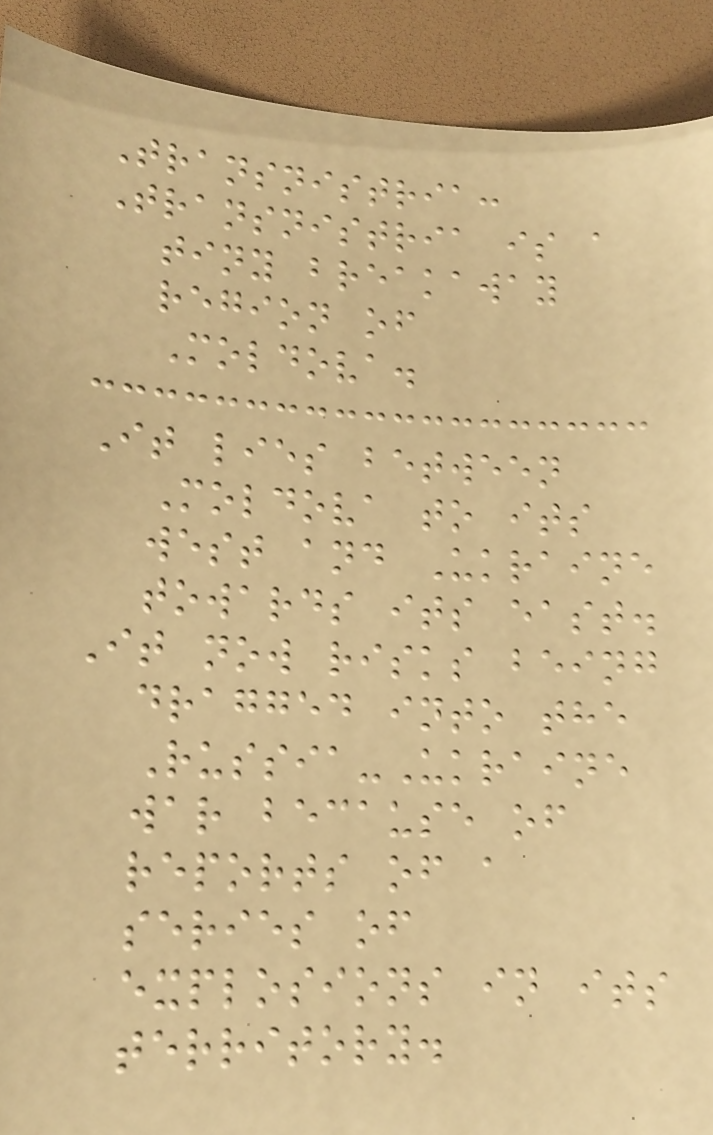Transnistria:
Transnistria is a
tiny breakaway
region of
Moldova.
It lies between
Moldova to its
west and Ukraine
towards its east.
It now risks being
dragged into the
Russia-Ukraine
war because of
reports of a
series of
explosions in its
territory.
